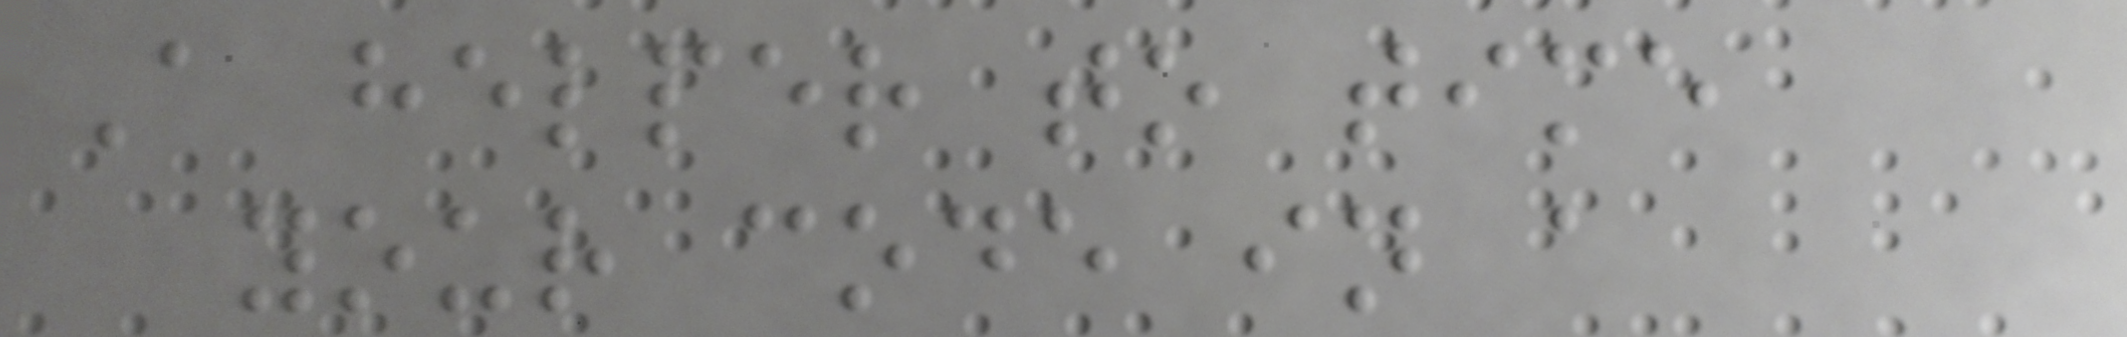A helper to time
your code in a
